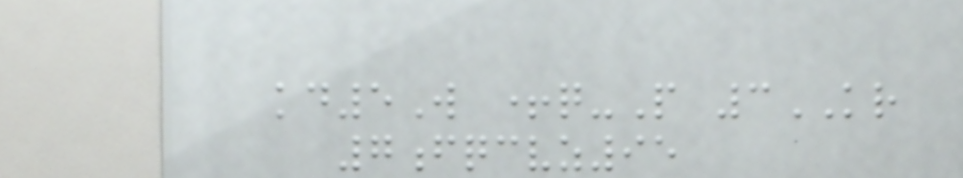kd5W +q-P 3KR
7fqcvz95
